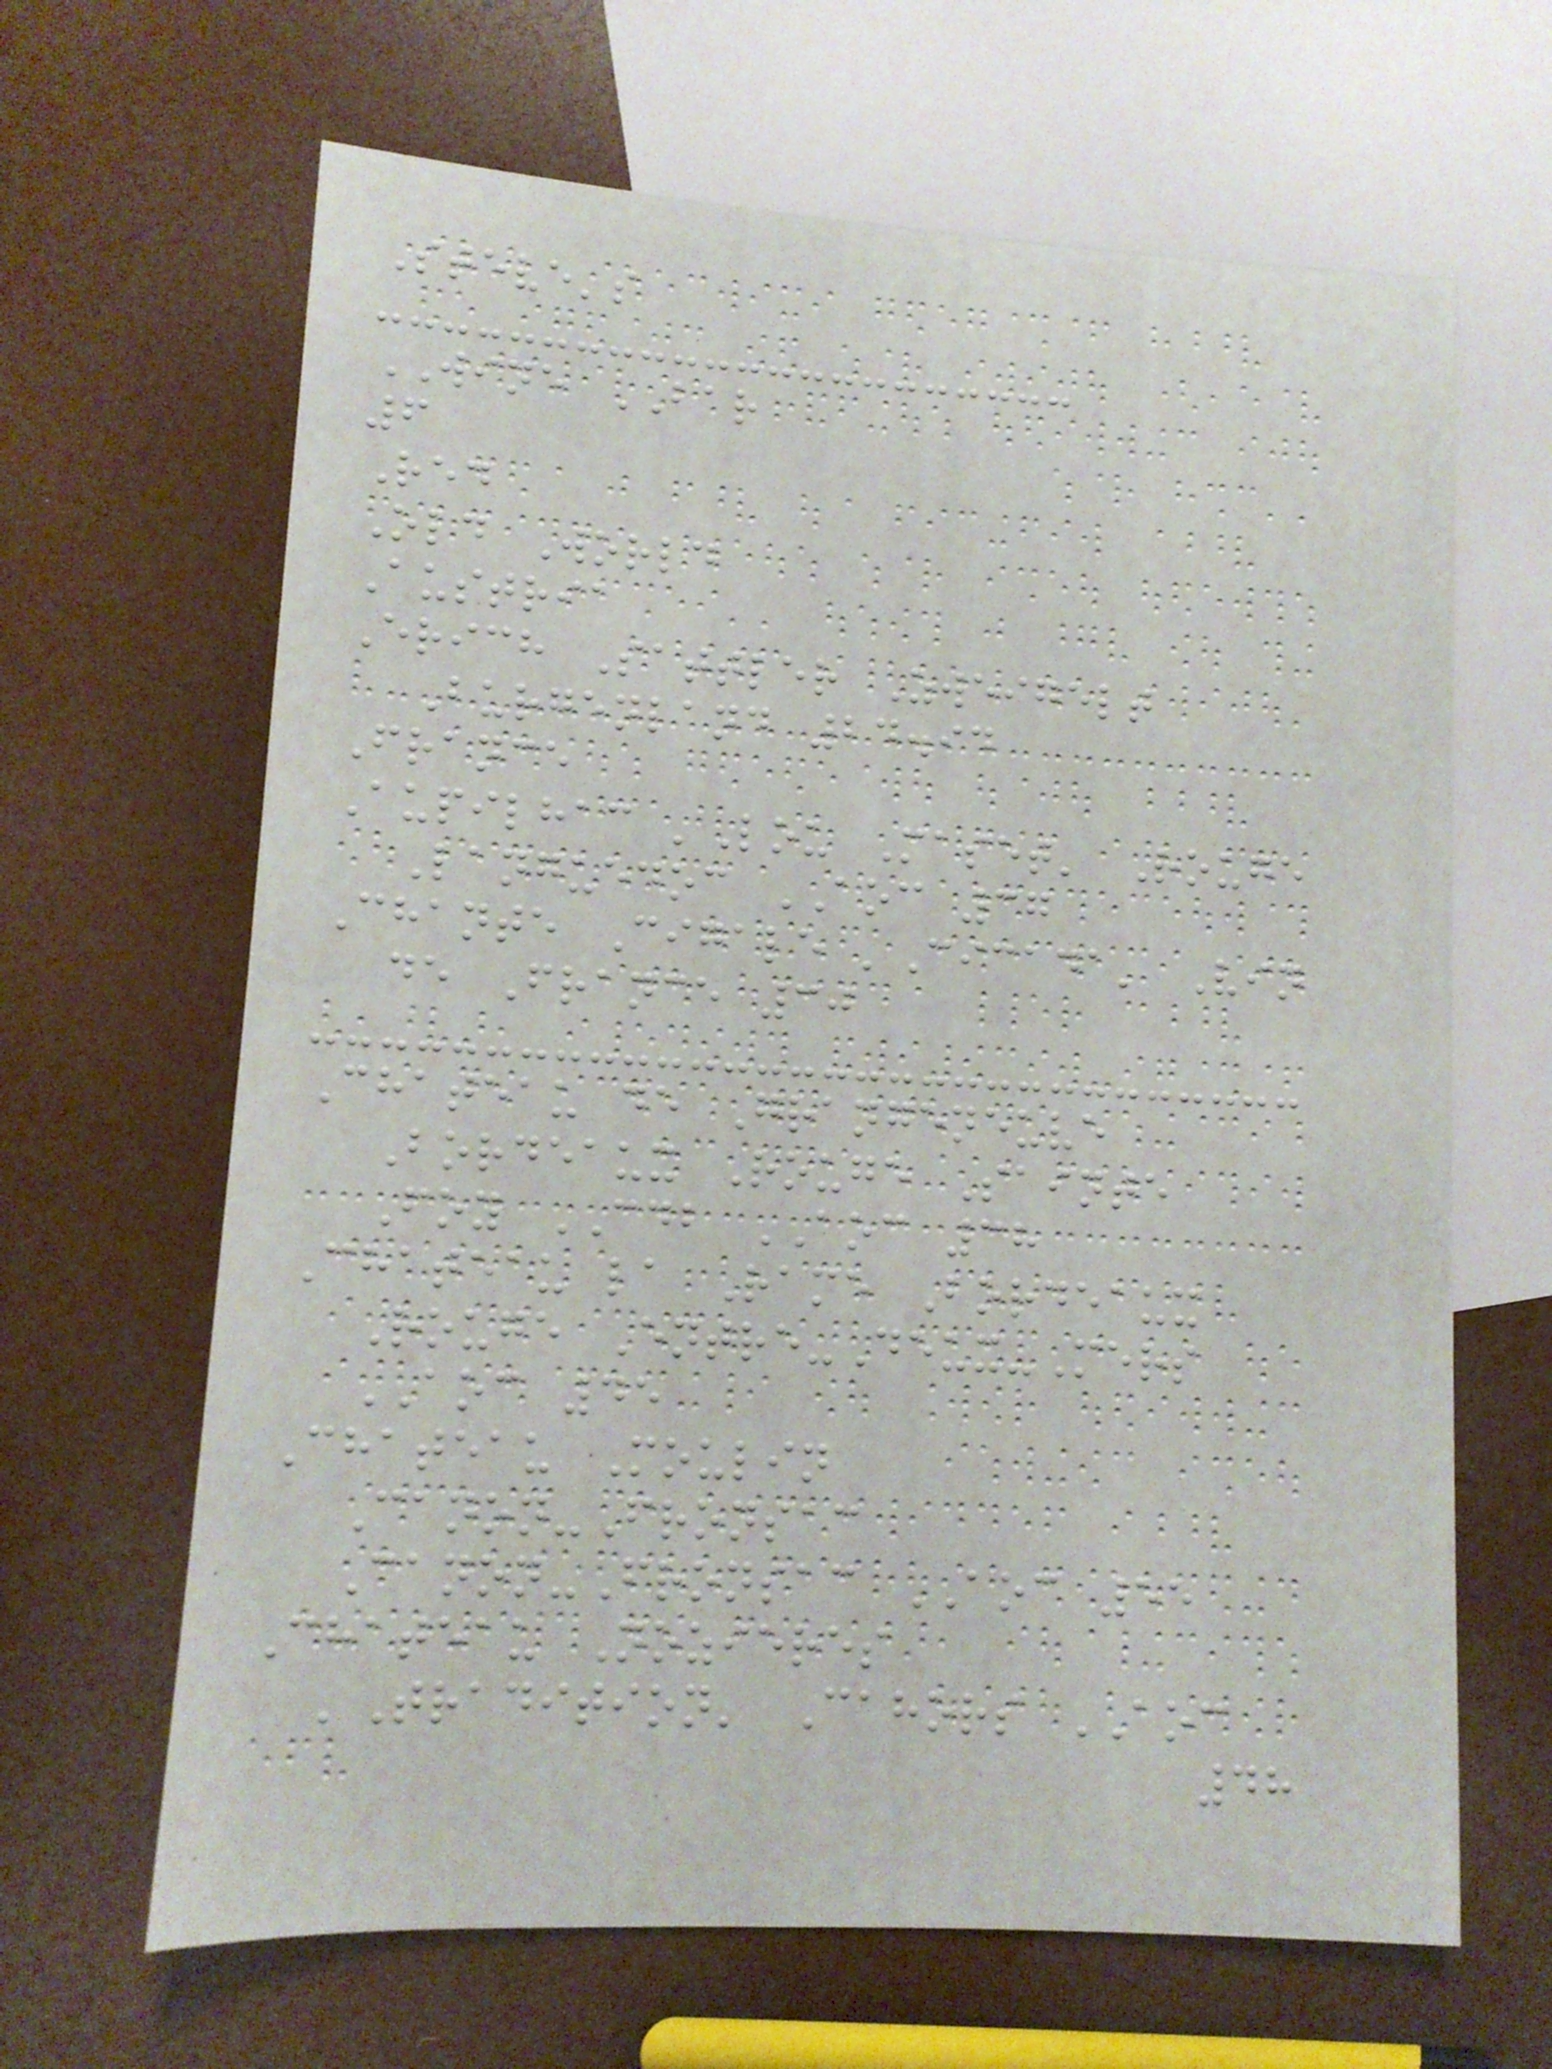Steve's
WINE BAR
6
Red
Old World
Austria
Erich Sattler Zweigelt
Burgenland 24.94
France
Aupilhac 'Lou Maset' Rouge
Languedoc AOC 37
Chante Cigale 'Cicada' Vin
de France 30
Chateau de Grangeneuve
Bordeaux Rouge Sainte
Foy CDB AOC 38
Chateau la Rame Bordeaux
Rouge Entre-Deux-Mers
AOC 45
Chateau Moulin
Canon-Fronsac
Canon-Fronsac AOC 55
Chateau Nozieres
'Tradition' Cahors AOC
48
